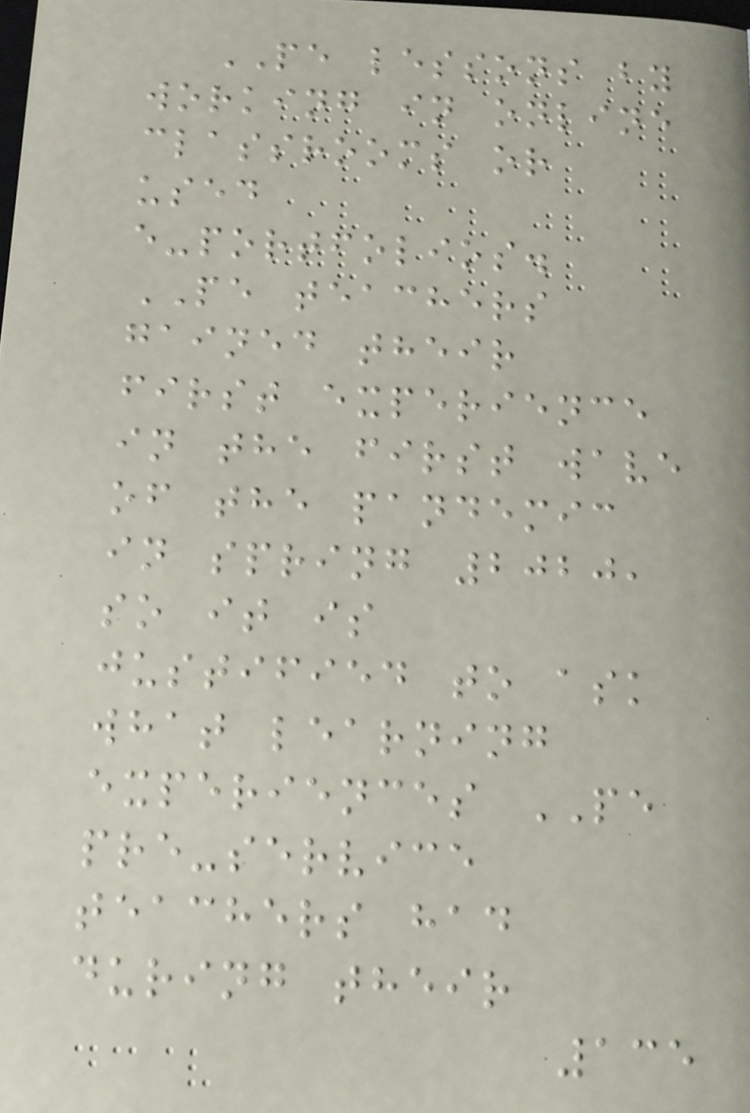PE lessons by
working in online
classrooms or
used
e-portfolios.
PE teachers
gained their
first experience
in the first wave
of the pandemic
in spring 2020,
so it is
justified to ask
what learning
experiences PE
pre-service
teachers had
during their
135
